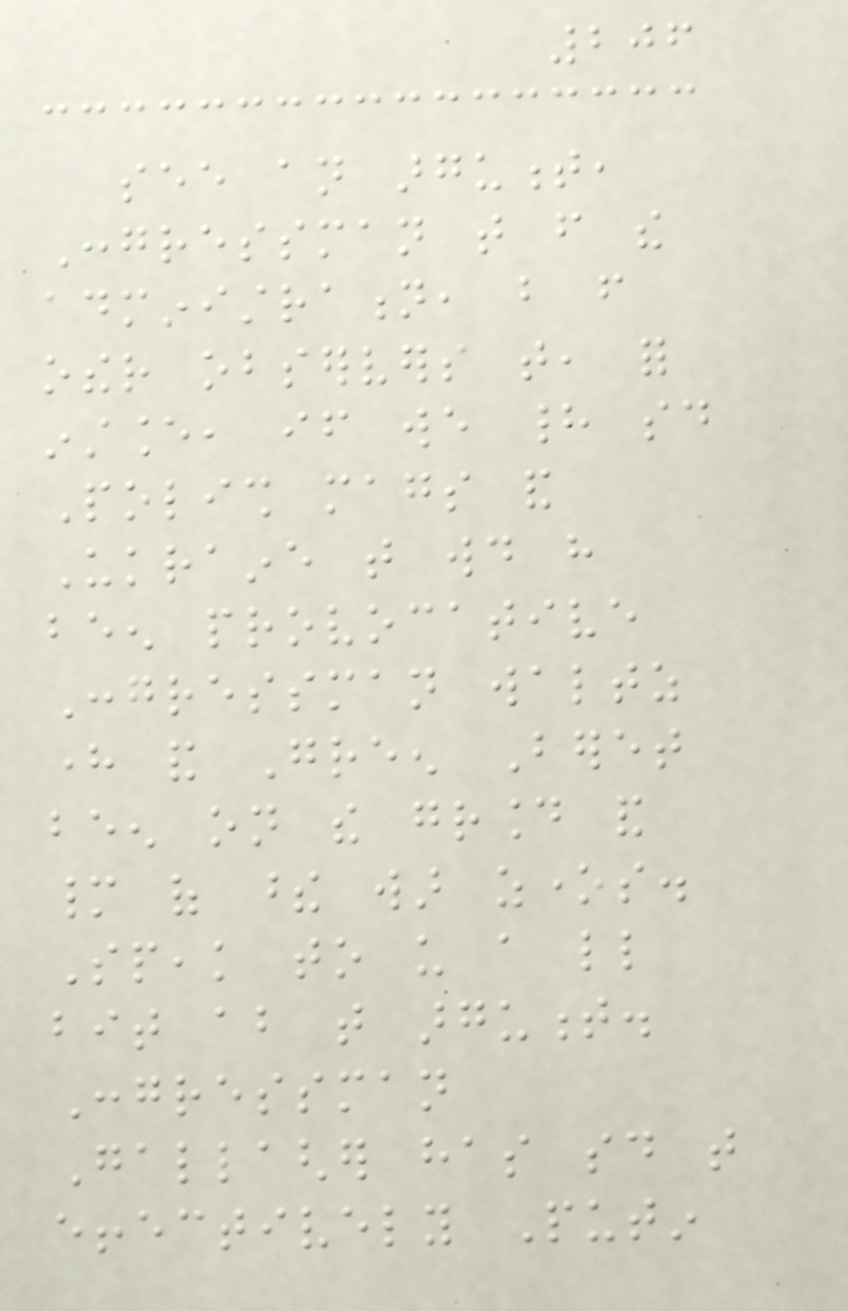206
see an argument,
Congressman that from the
administration, but from
other observers that, for
instance, if we had said
Polish mags and
Ukraine that would have
been provocative
Congressman waltz
here and Green Beret
been on the ground and
many of these war zones.
Speak to us a little
bit about that argument.
Congressman
Gallagher has said that
effectively Putin
